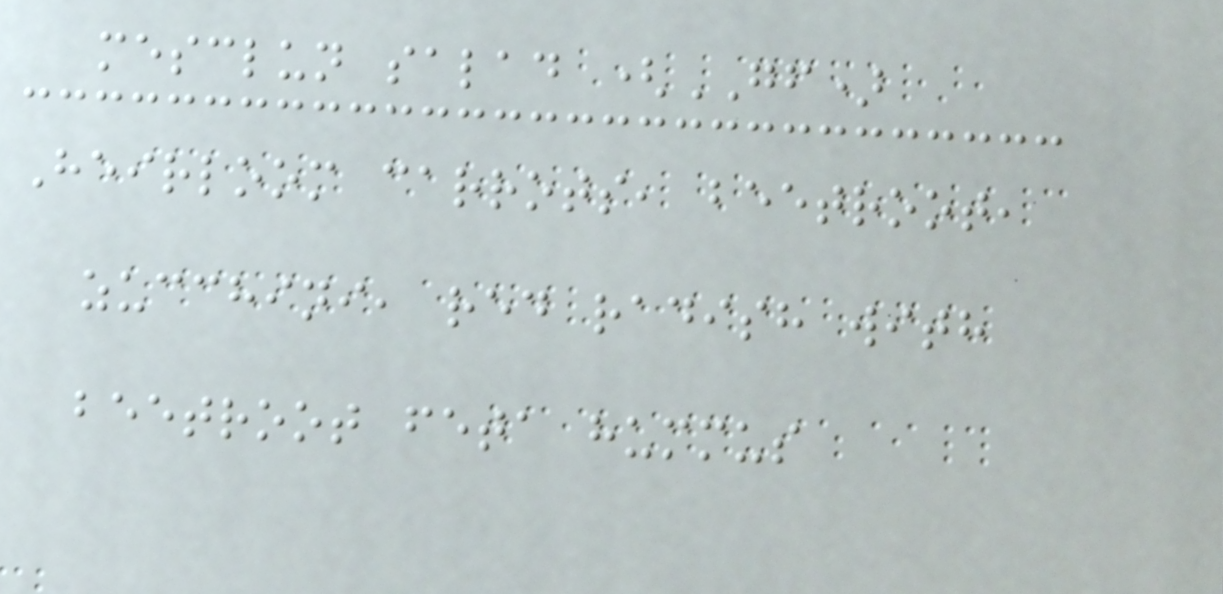mesclun salad (GF)
Heirloom carrots, beetroot,
zucchini, red radish with
beetroot feta hummus
